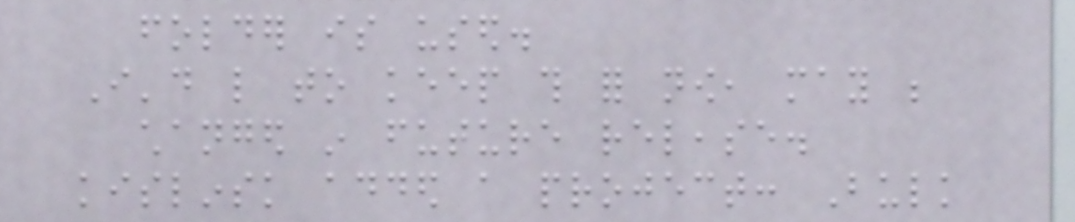folder is used.
I'd like to keep this for now, may be
changed in future release.
kislinsk added a project: Bulk
